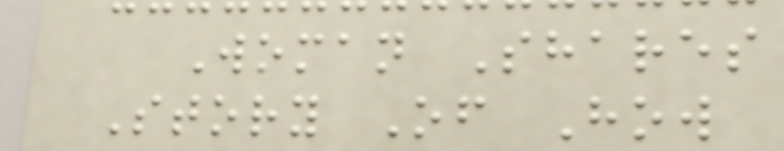Woman Shares
Story Of How
